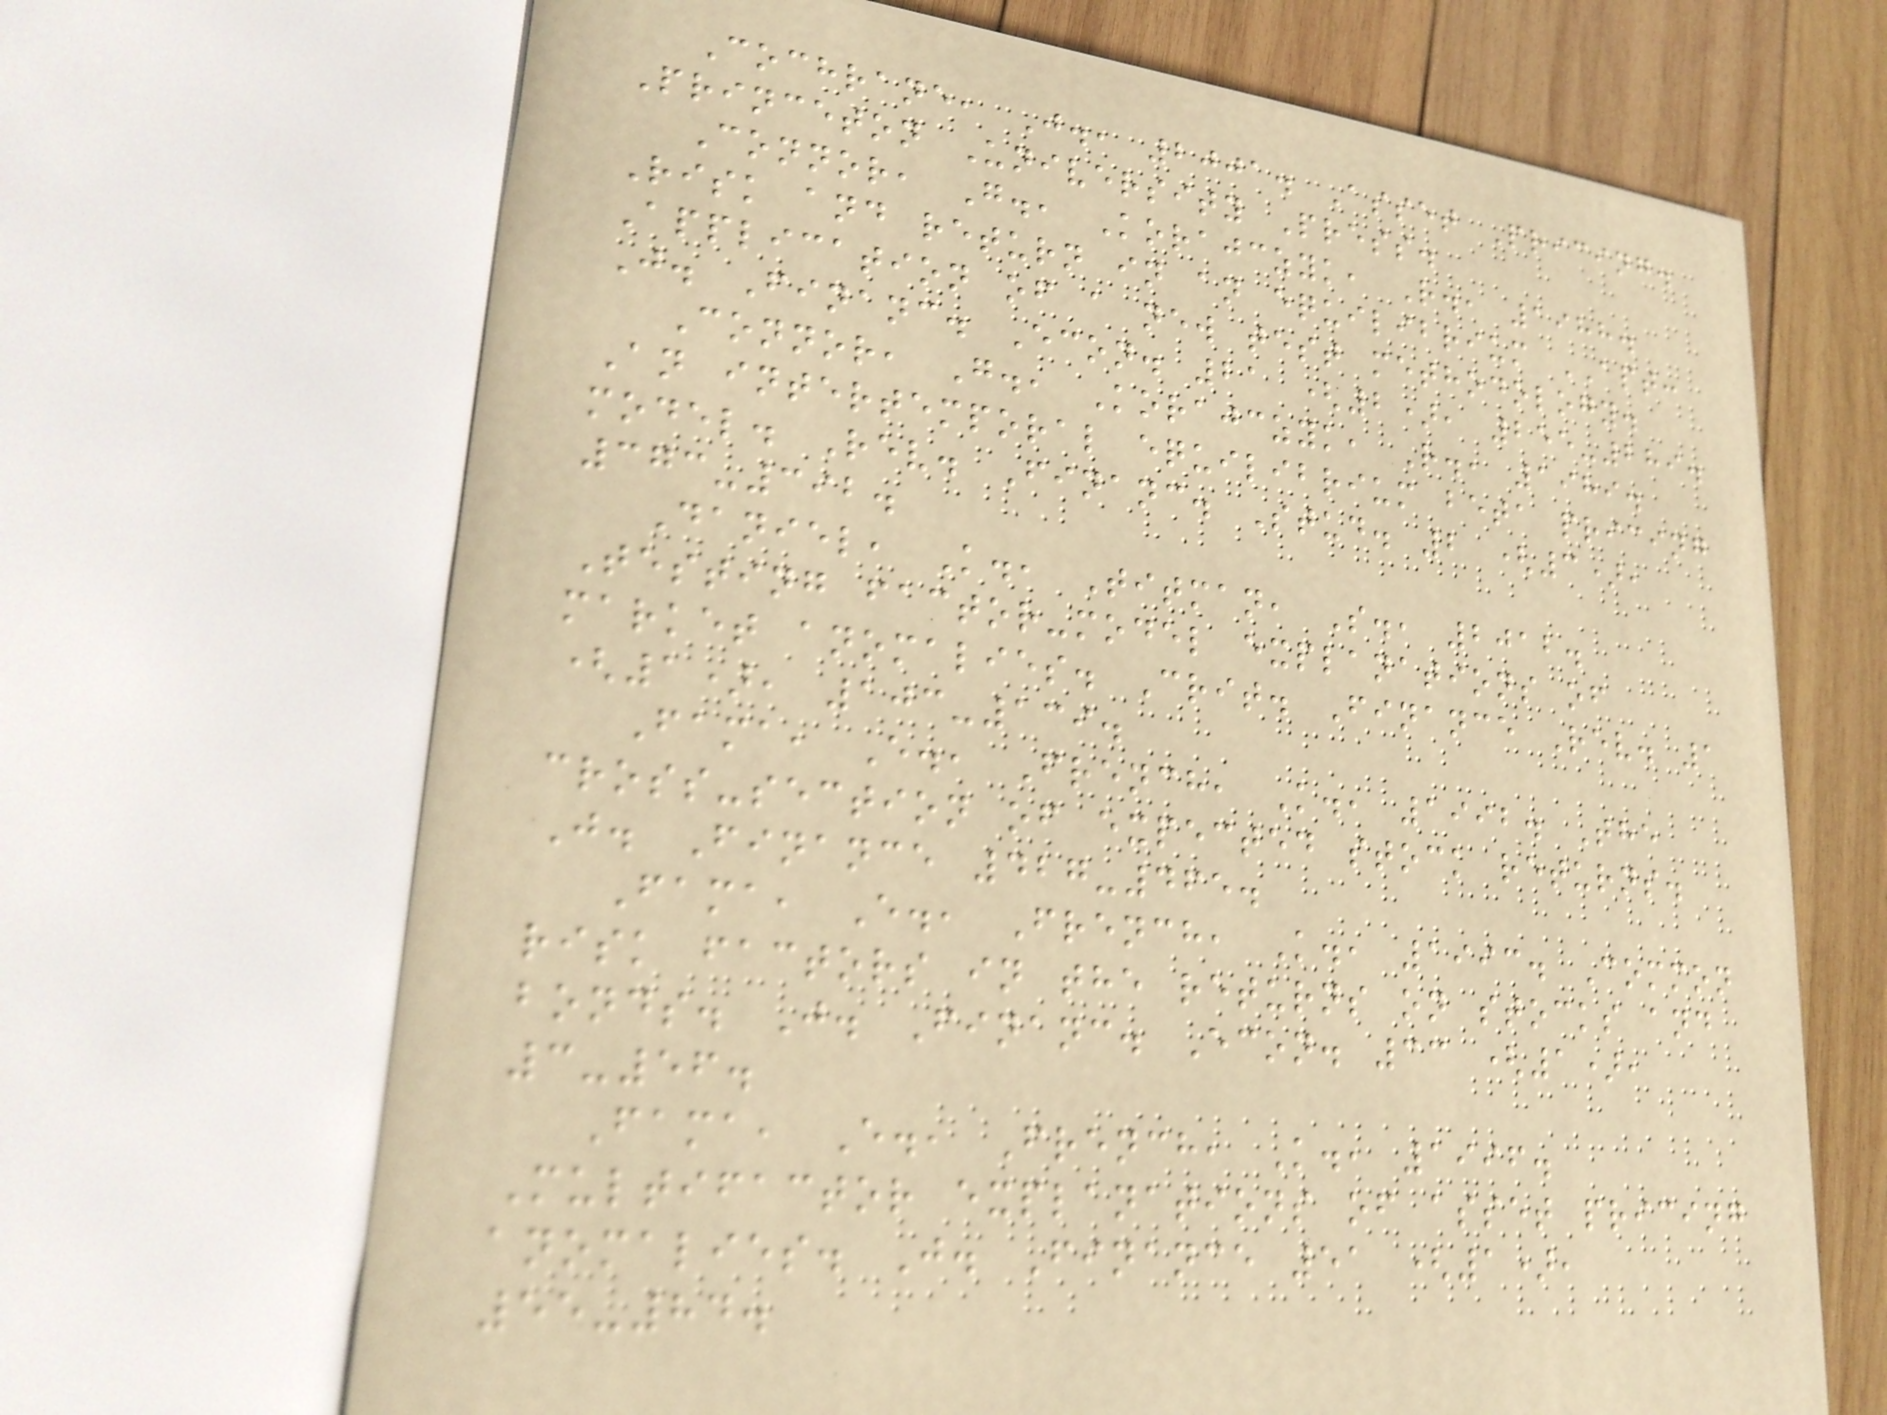Cochrane, J., 2001. Asset Pricing.
Princeton University Press.
Connor, G., Korajczyk, R., 1988.
Risk and return in an equilibrium APT:
Application of a new test methodology.
J. Financ. Econ. 21 (2), 255-289.
Connor, G., Korajczyk, R., 1989.
An intertemporal equilibrium beta pricing
model. Rev. Financ. Stud. 2 (3),
373-392.
Daniel, K., Titman, S., 2012.
Testing factor-model explanations of
market anomalies. Crit. Finance Rev. 1
(1), 103-139.
Fama, E., French, K., 1992. The
cross-section of expected stock returns.
J. Finance 427-465.
Fama, E., French, K., 1993. Common
risk factors in the returns on stocks and
bonds. J. Financ. Econ. 33 (1),
3-56.
Fama, E., French, K., 1996.
Multifactor explanations of asset pricing
anomalies. J. Finance 51 (1),
55-84.
